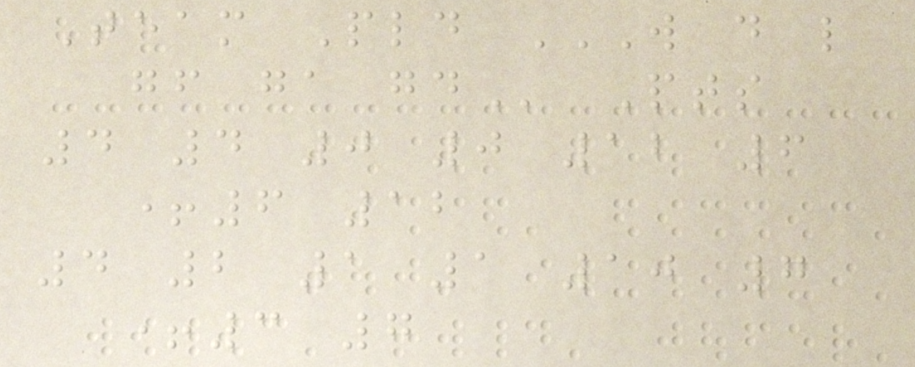Team Pld W D L
GF GA GD Pts
4 4 0 0 12 6
+6 12
4 2 1 1 10 7
+3 7
